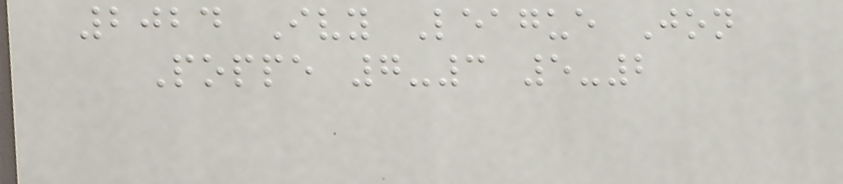2024 Ivy League Jon
Poppe 7-3 5-2
